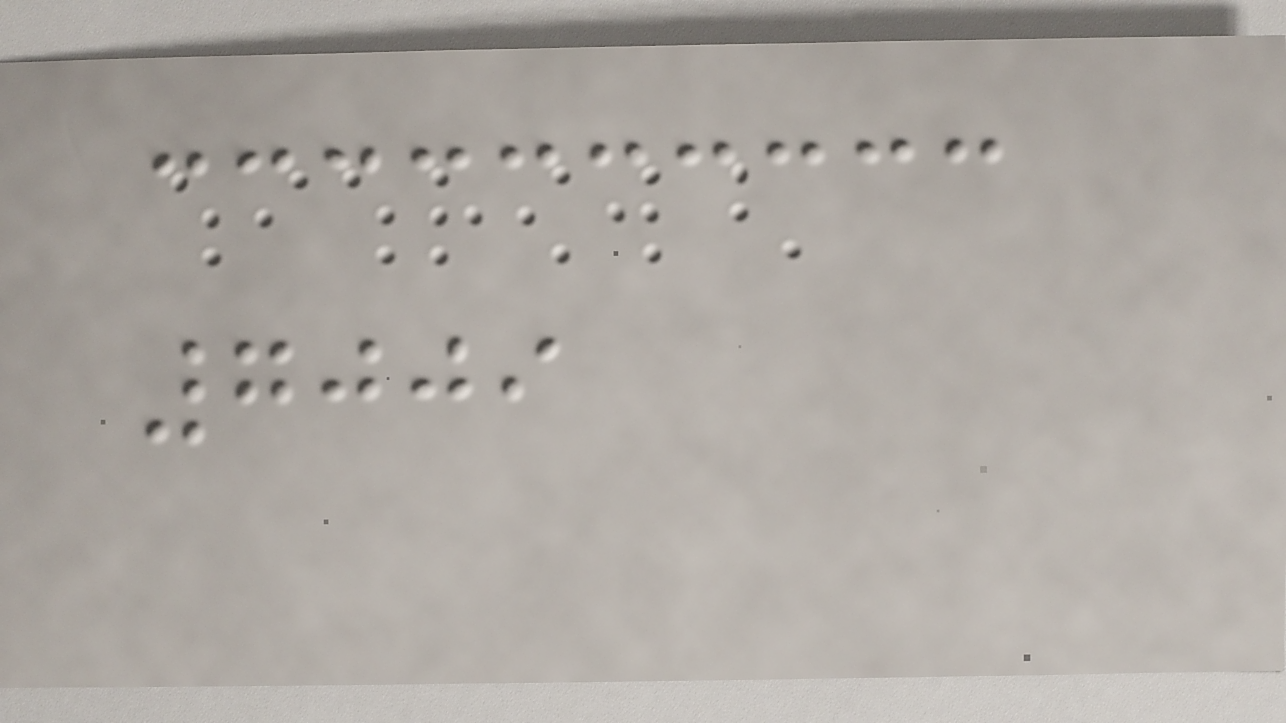7009
